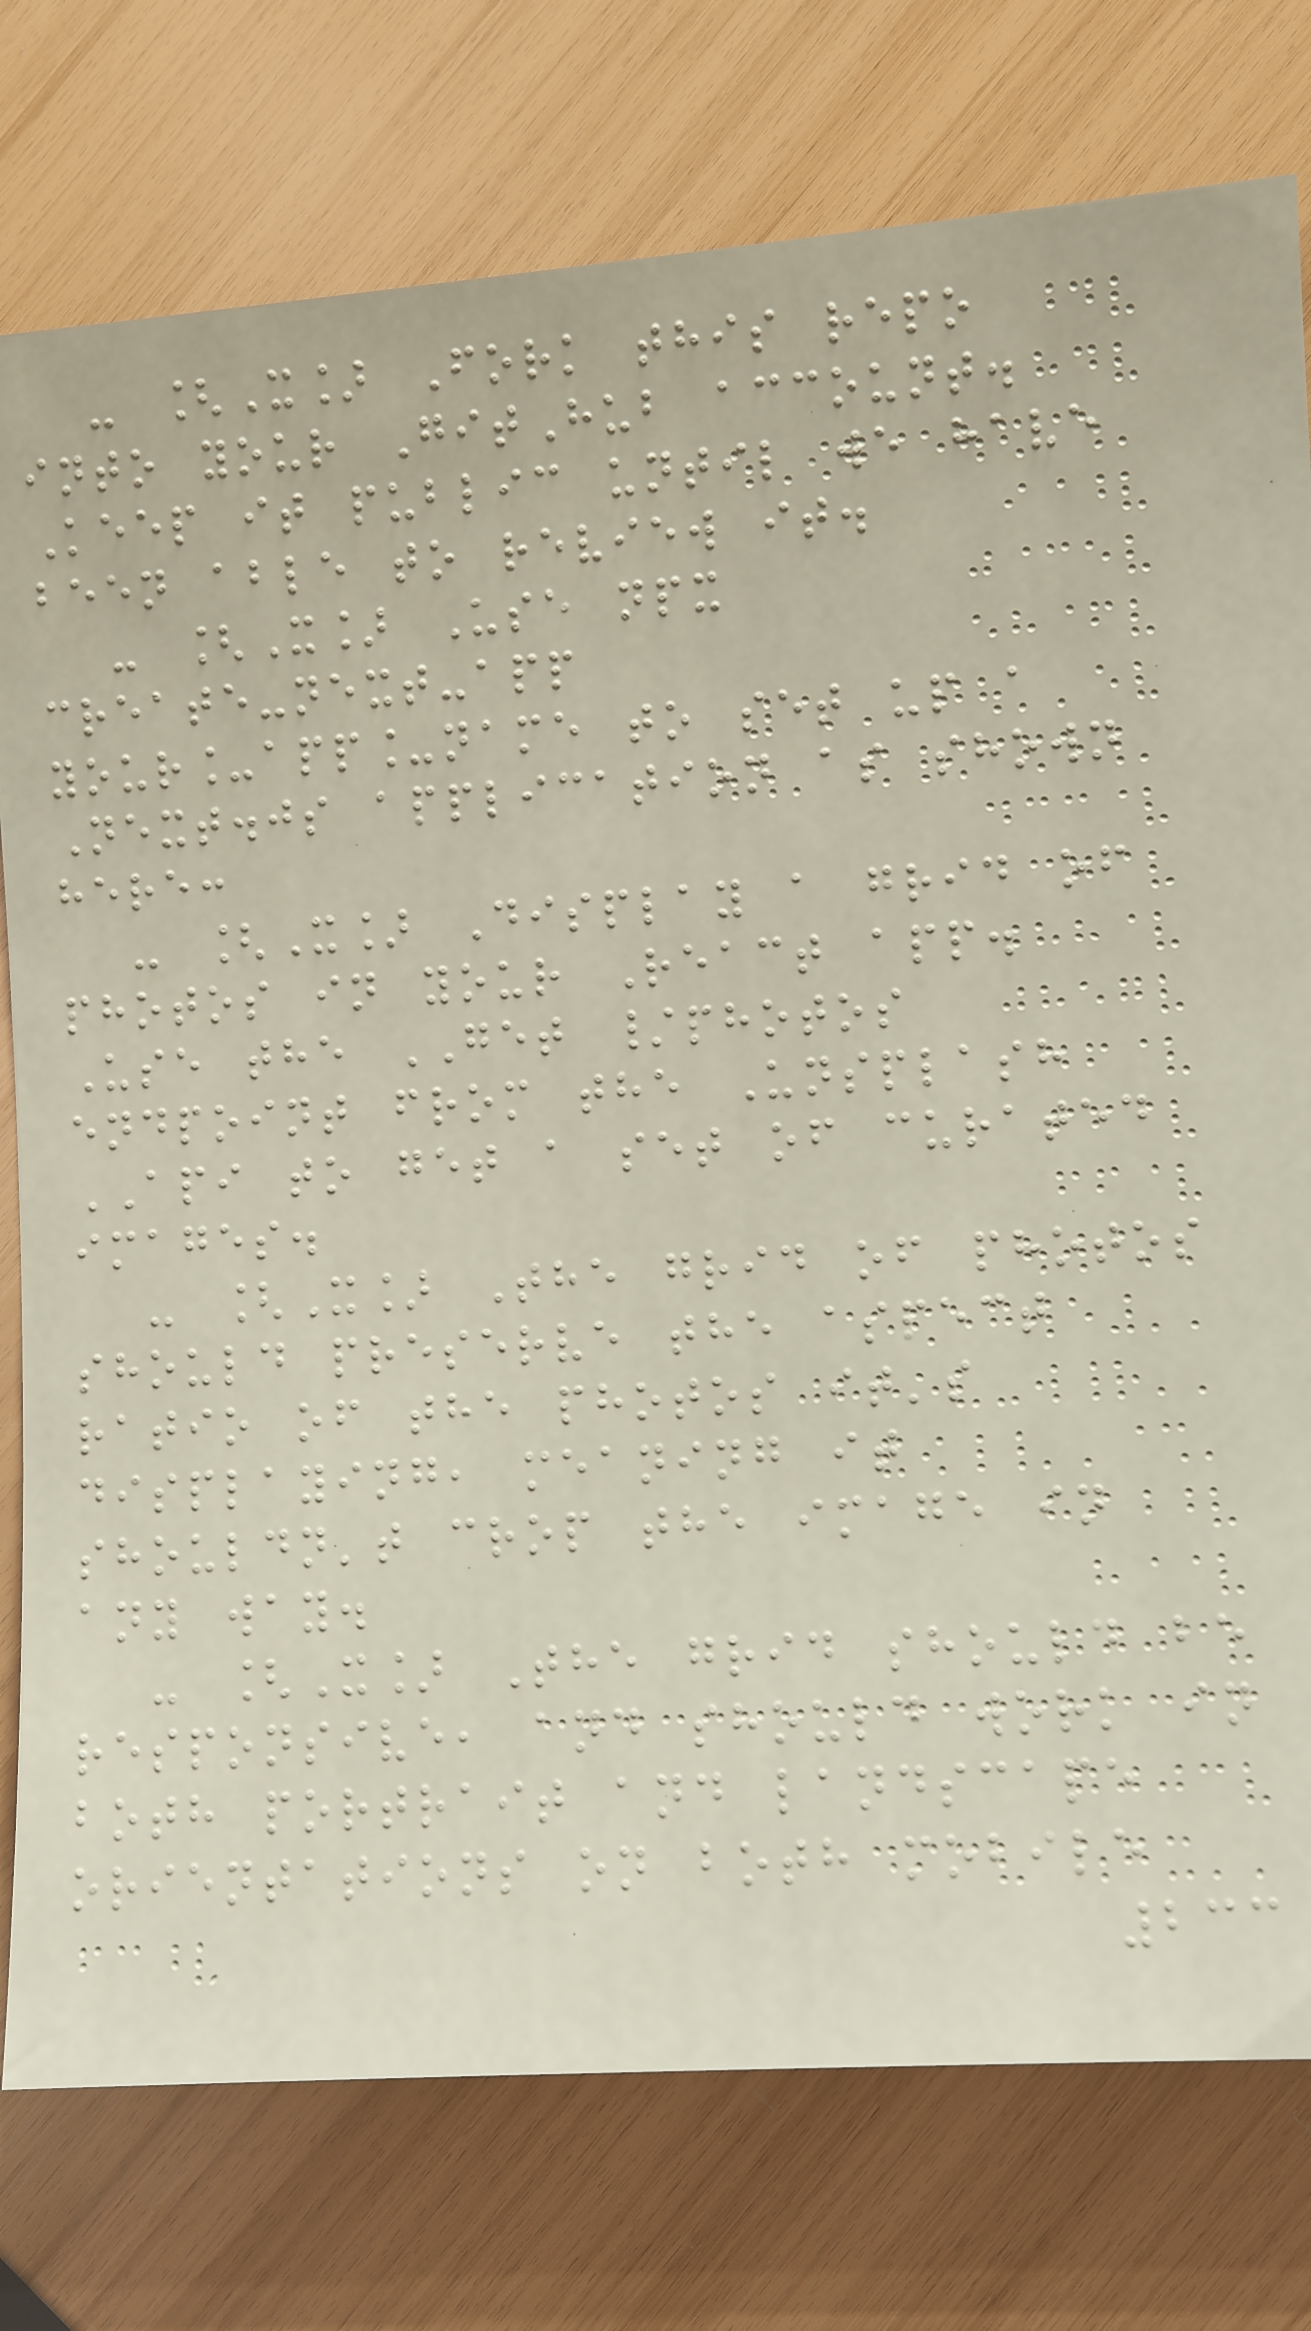- [X] Fork this repo
into your GitHub account.
Keep it public until we have
been able to review it.
- [X] Use npx
create-next-app
your_app_name to set up a
Next.js application as shown
here:
- [X] Display a grid of
photos in your React app.
Use the GET /photos
endpoint from the Unsplash
API to get a set of curated
images.
- [X] The grid of photos
should preserve the aspect
ratio of the photos it's
displaying, meaning it
shouldn't crop the image in
any way.
- [X] The grid should be
responsive, and should work in
both portrait and landscape
orientations on both mobile
233
